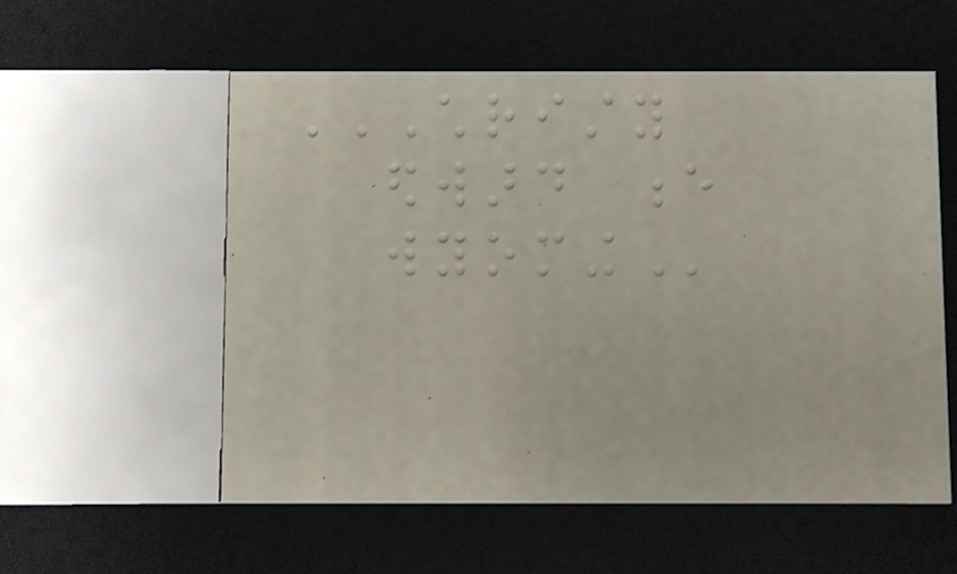CHRISTY
EDWARD E
WYOMING
